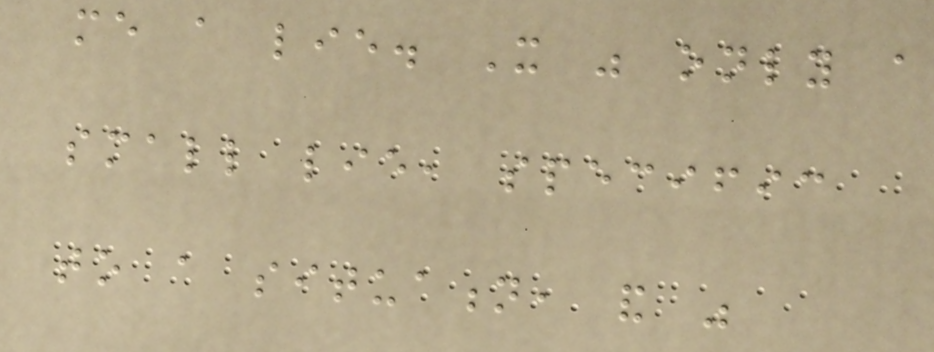me a lie. It was only a
small lie, specific
to a situation, and was
